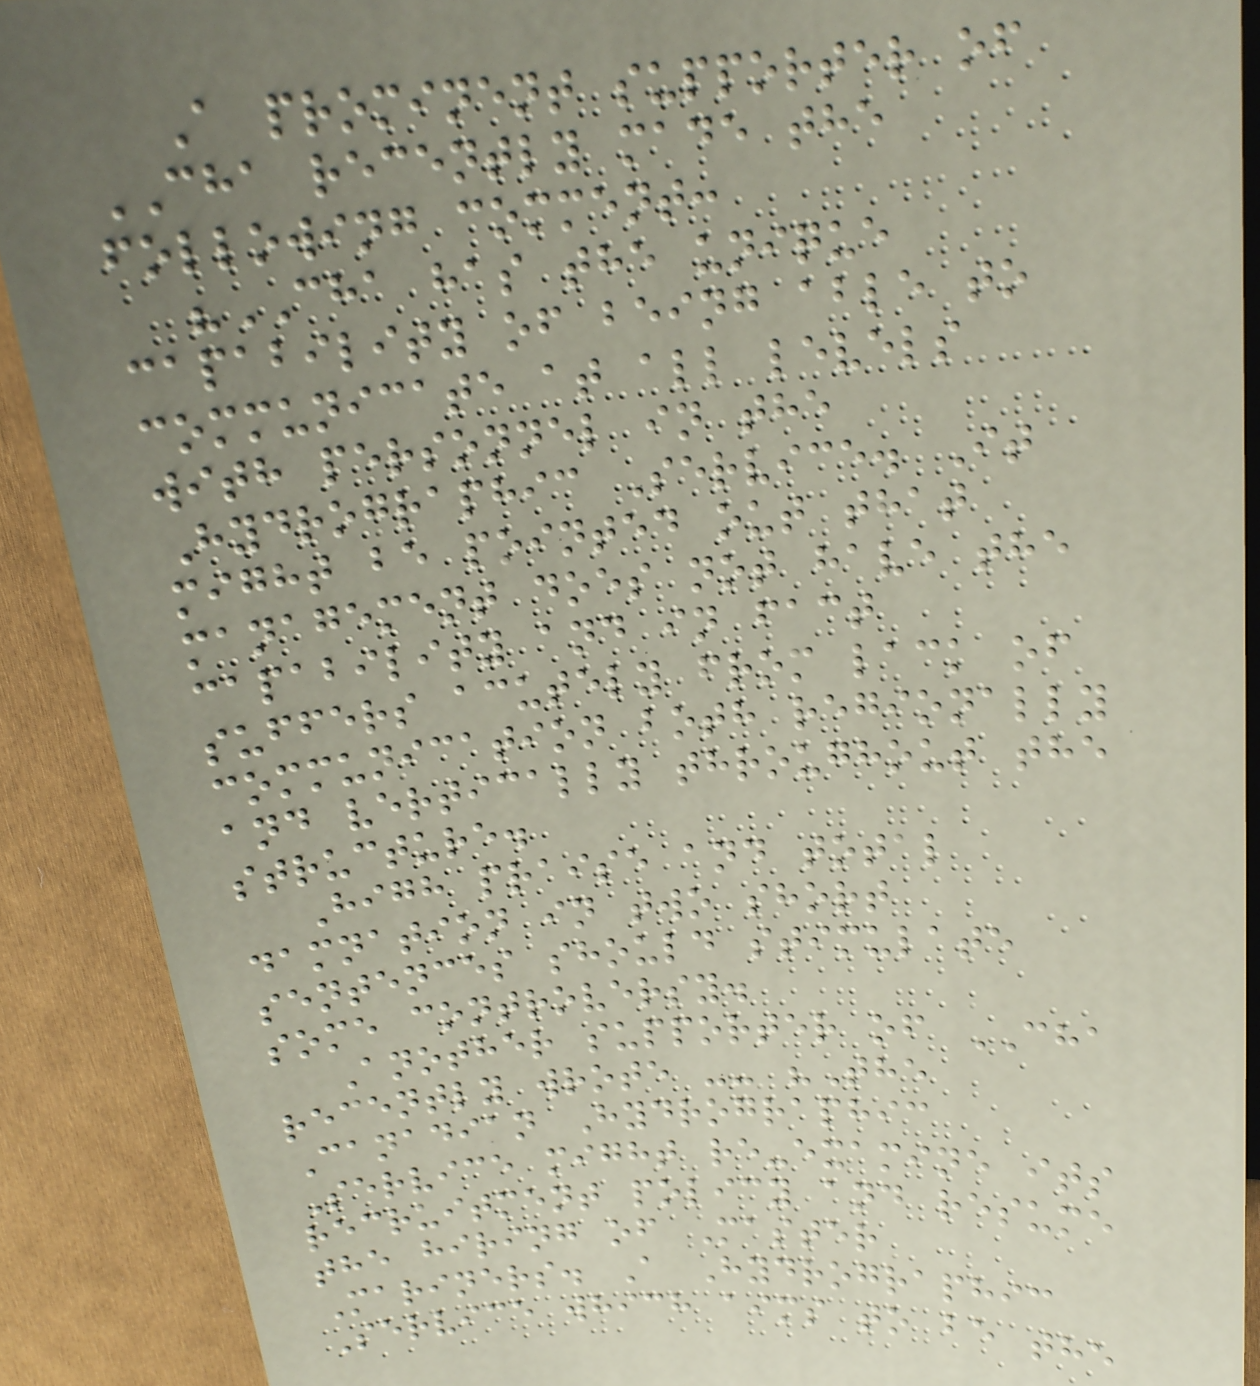A prominent supporter of
CHA recently made the
following comment:
"CHA has the unique
capability of being able to
communicate at all levels
with personnel in the
Hydrographic Service. It
might be pointed out that
management does not have the
capability and in fact
suffers acutely from lack of
communication both regionally
and vertically throughout the
structure.
High praise and total
damnation in two short
sentences should stimulate
some controversy.
Another supporter of CHA
recently wrote -- "The
Canadian Hydrographic
Service might re-examine its
recruitment policy and resume
the hiring of Master
Mariners. A Hydrographic
Service which aims to be the
